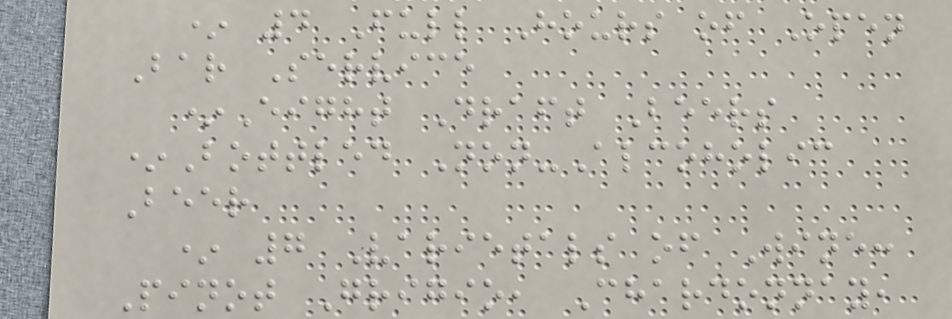* 4 Full Hours of Open
Bar Service
*Eight Draft Beers
*Bottled Non-Alcoholic
Beer
* 7 Varietals of Wine:
Pinot Grigio, Chardonnay,
